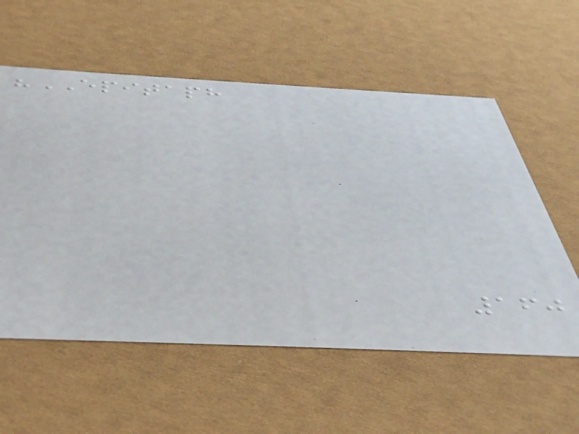"EPITAPH
160
